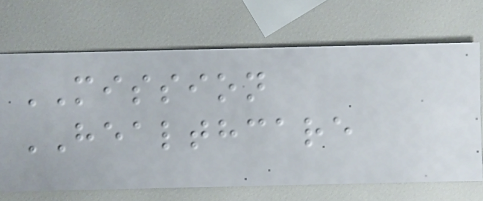MISSION
HEALTHCARE
